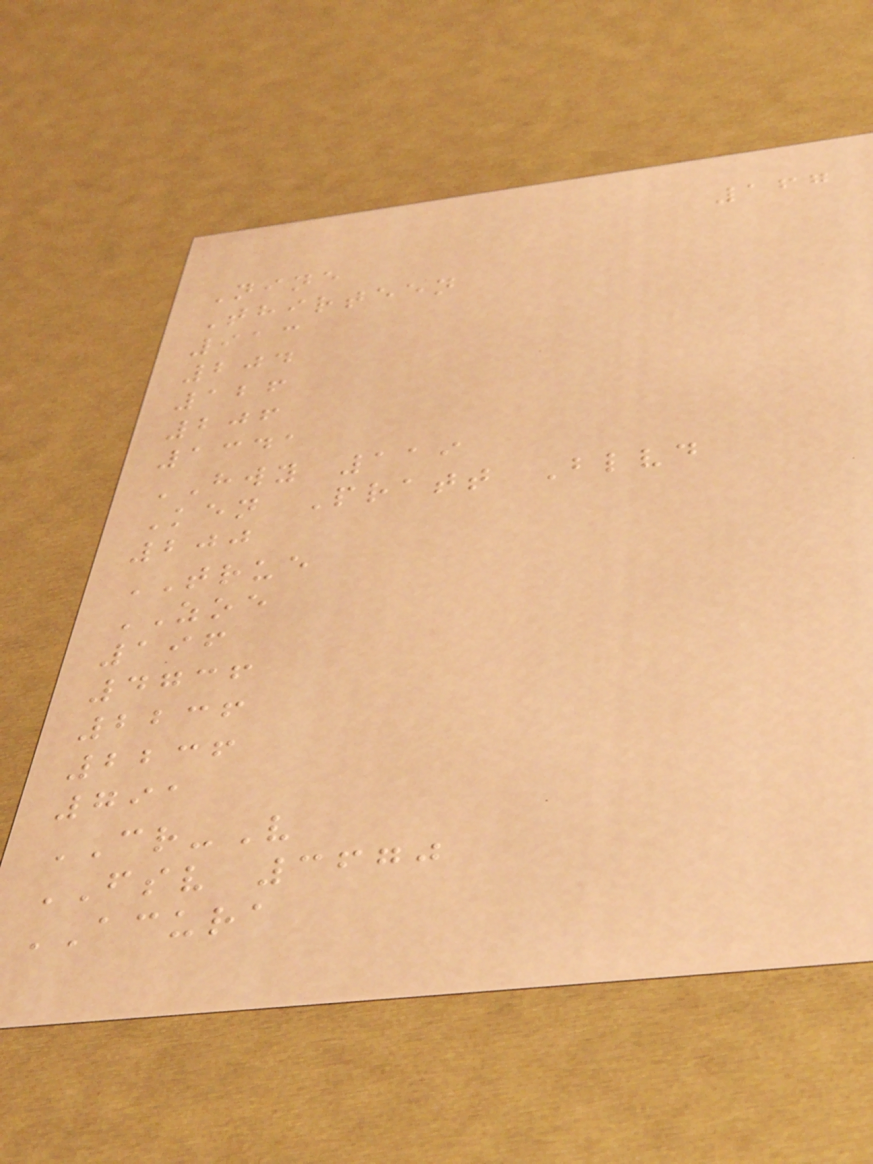167
Nine
Thirteen
913
204
126
206
1341
HWY 119
Ken Pratt Blvd
200
TRUE
ZOE
196
4736
2236
2236
791
CR-V
FSV 3670
ACURA
